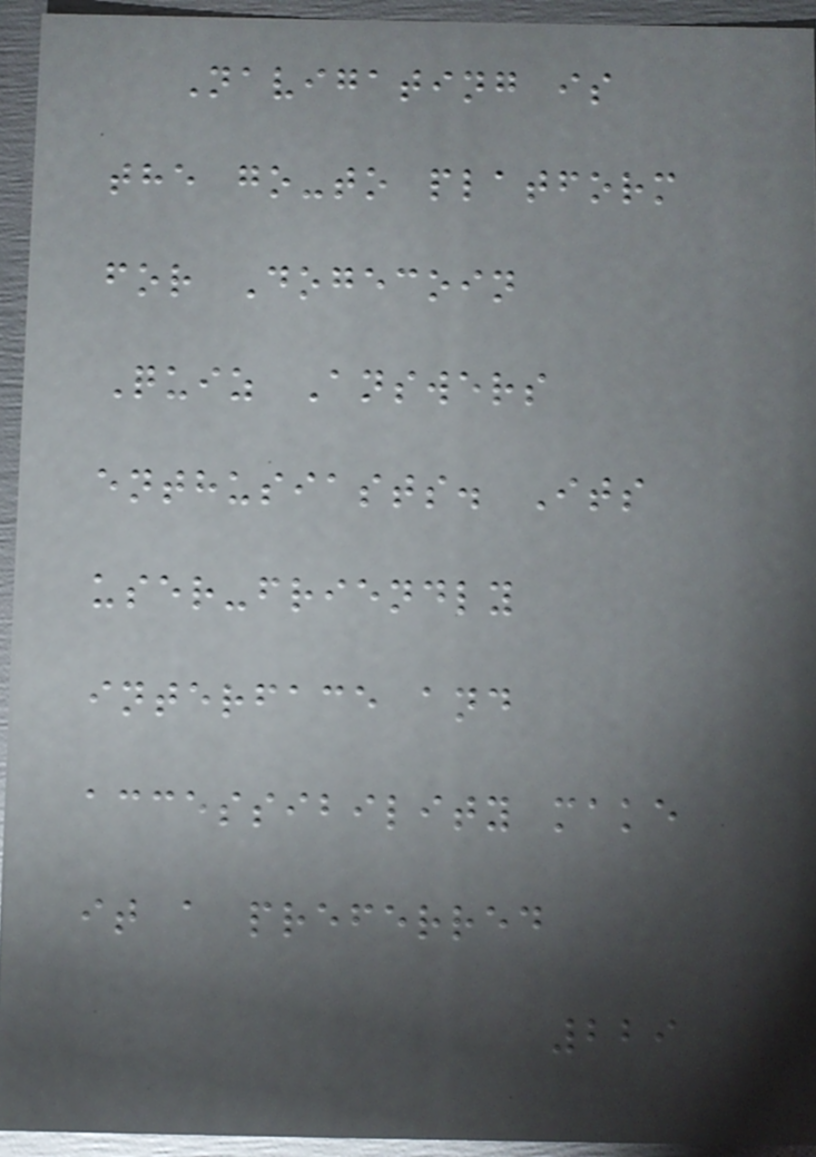Navigating is
the go-to platform
for Dogecoin
Quiz Answers
enthusiasts. Its
user-friendly
interface and
accessibility make
it a preferred
229
